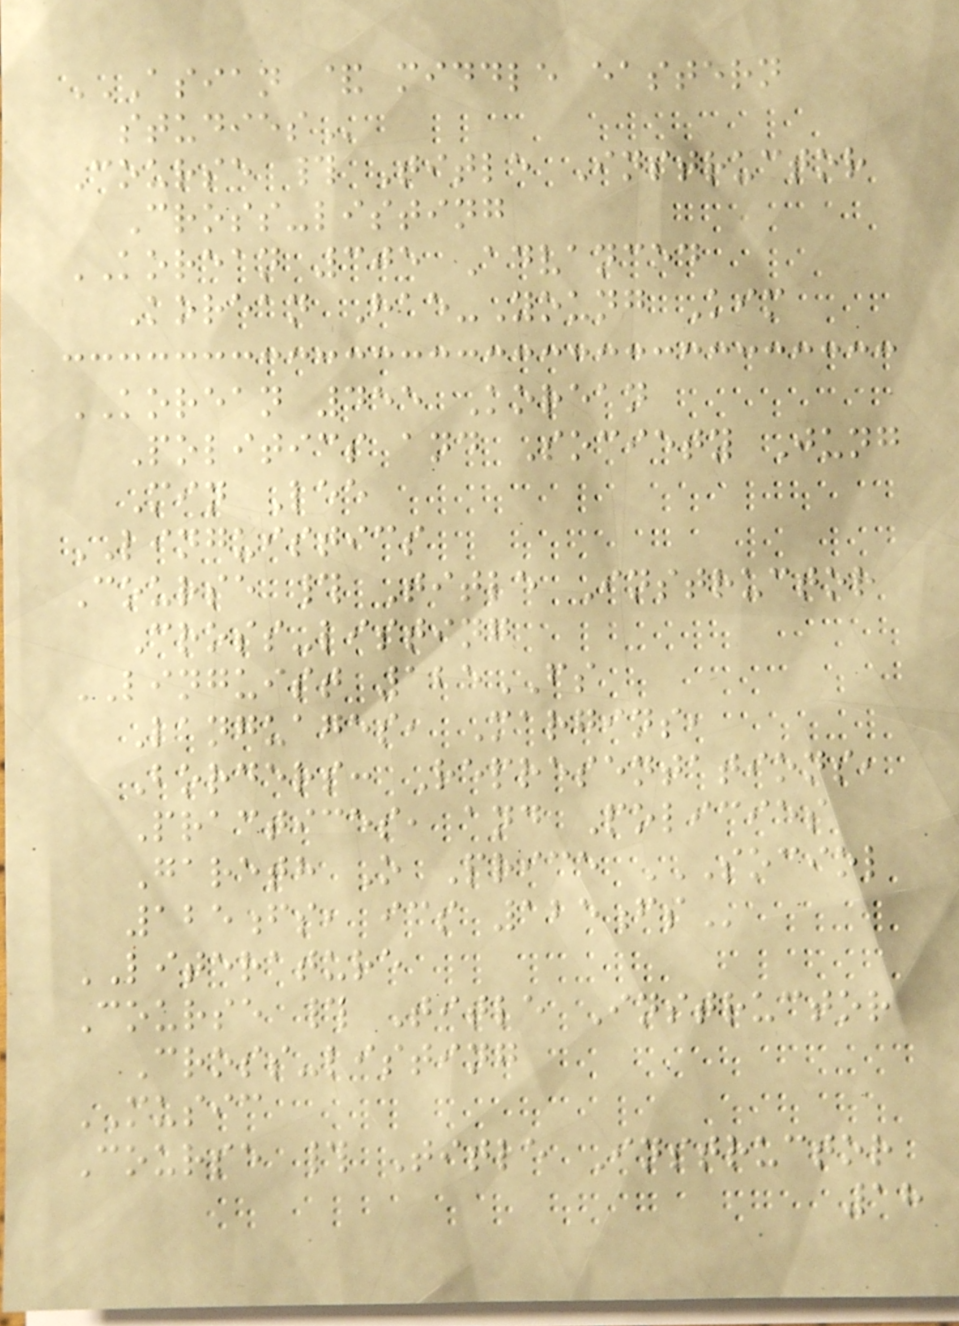ASIAN & MIDDLE EASTERN
STUDIES
Course # Title Instructor
Cross-listing
KOREAN 305 Advanced
Korean Hae-Young Kim
KOREAN 455 Korean
Politics and Society Jung
Min Lee
LINGUISTICS
Course # Title Instructor
Cross-listing
LINGUIST 125FS
Languages, Margins,
Borders: Representations,
Practices, and Policies
Gareth O Price SOCIOL
125FS, ICS 125FS
LITERATURE
Course # Title Instructor
Cross-listing
MUSIC
Course # Title Instructor
18
